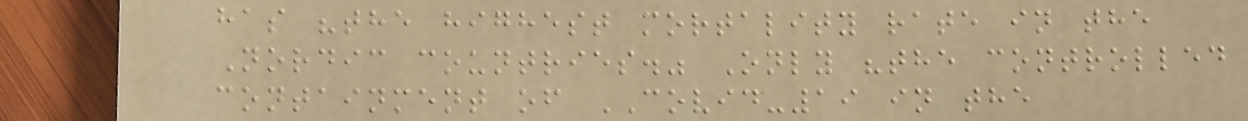has "the highest mortality rate in the
Nordic countries." Only "the controlled
containment of COVID-19 in the
